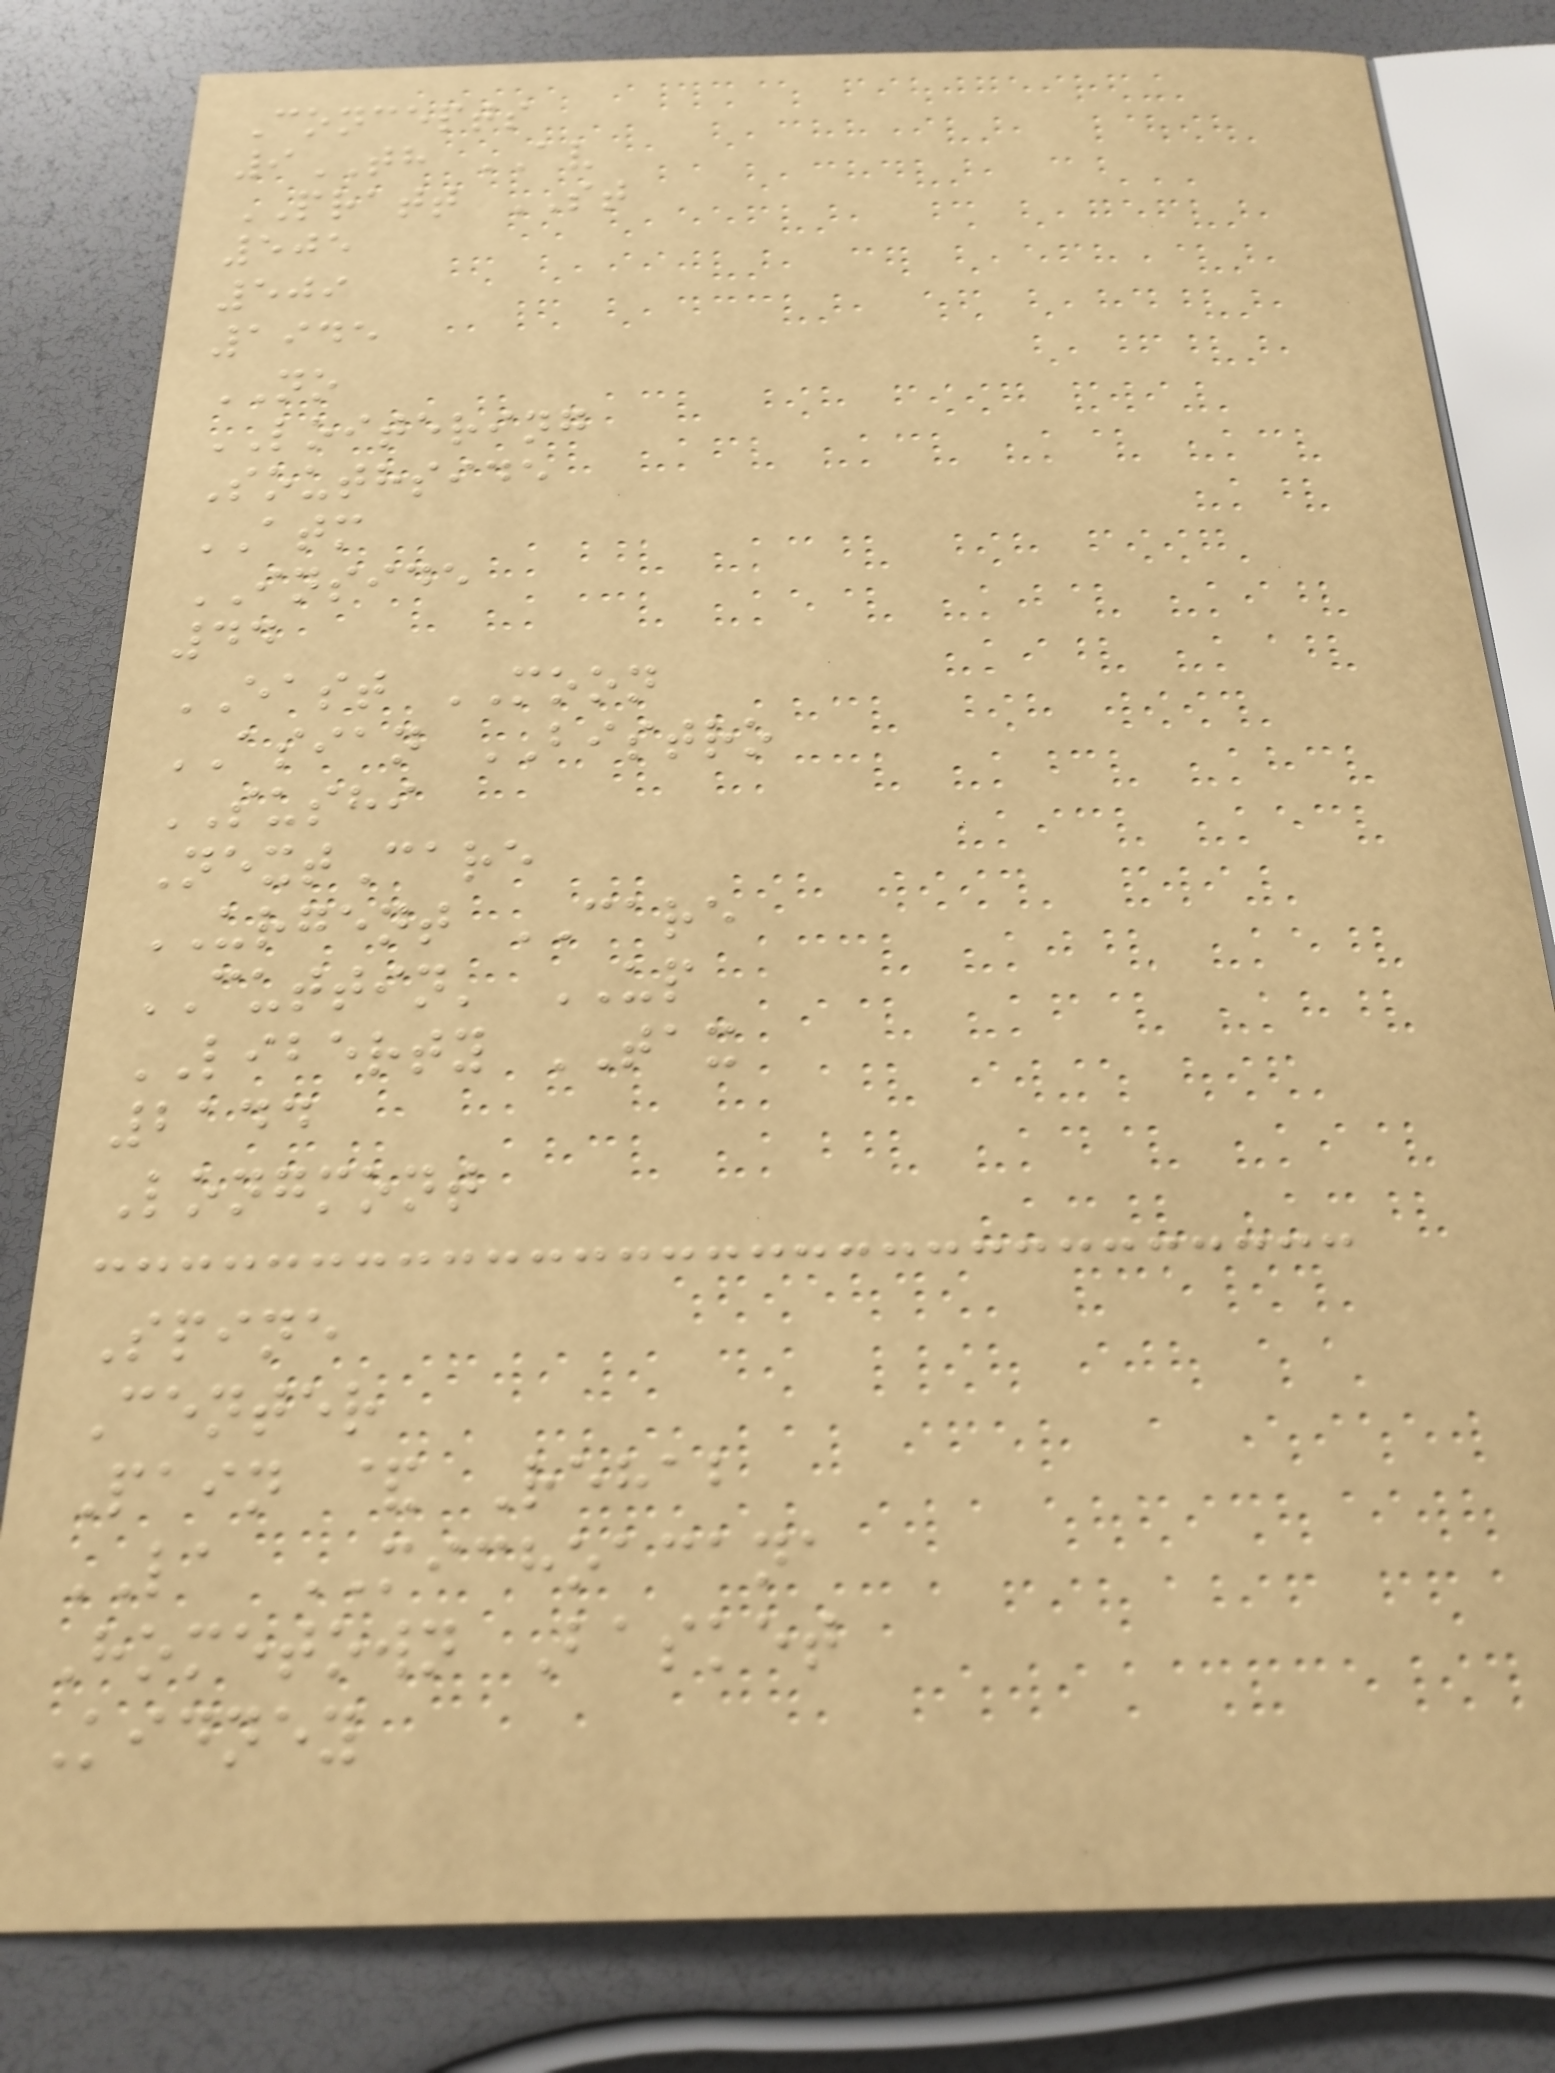Concepts
9TH AV
PRATT ST
505
509
1945
NO
LOITERING
Southside
ATM
INSIDE
44
EAST MOON
ASIAN BISTRO
SUSHI
NextCare
URGENT CARE
CUTTIN' UP
LIBERTY TAX
2144
Longmont
Spine
Center
Pain & Rehab
LA MICHOACANA
Hometown Basket
Kidney
